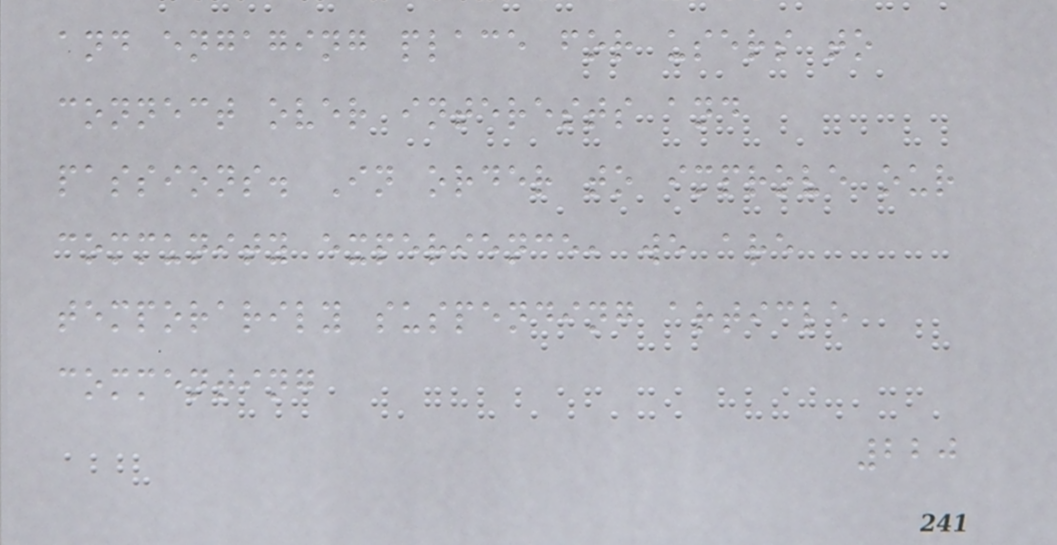and engaging place for users to
connect over interests and
passions. In order to improve our
community experience, we are
temporarily suspending article
commenting
220
